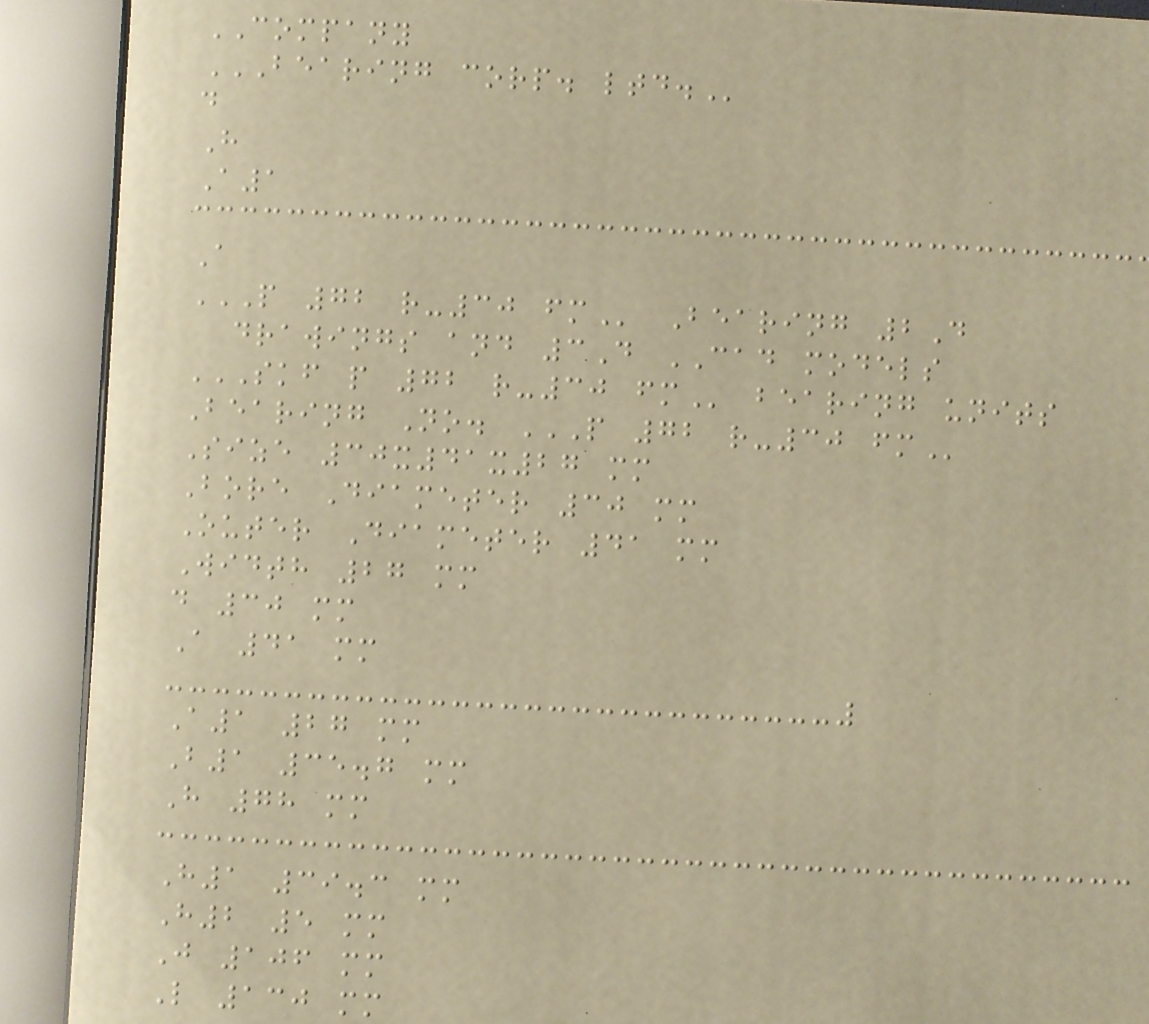COMPANY
BEARING CORP. LTD.
d
H
A1
A
P 72 R-30 FM Bearing 2D
drawings and 3D CAD models
SKF P 72 R-30 FM bearing units
Bearing No. P 72 R-30 FM
Size 30x41x27 mm
Bore Diameter 30 mm
Outer Diameter 41 mm
Width 27 mm
d 30 mm
A 41 mm
A1 27 mm
B1 35.7 mm
H 78 mm
H1 39.3 mm
H2 5 mm
J 106 mm
L 130 mm
